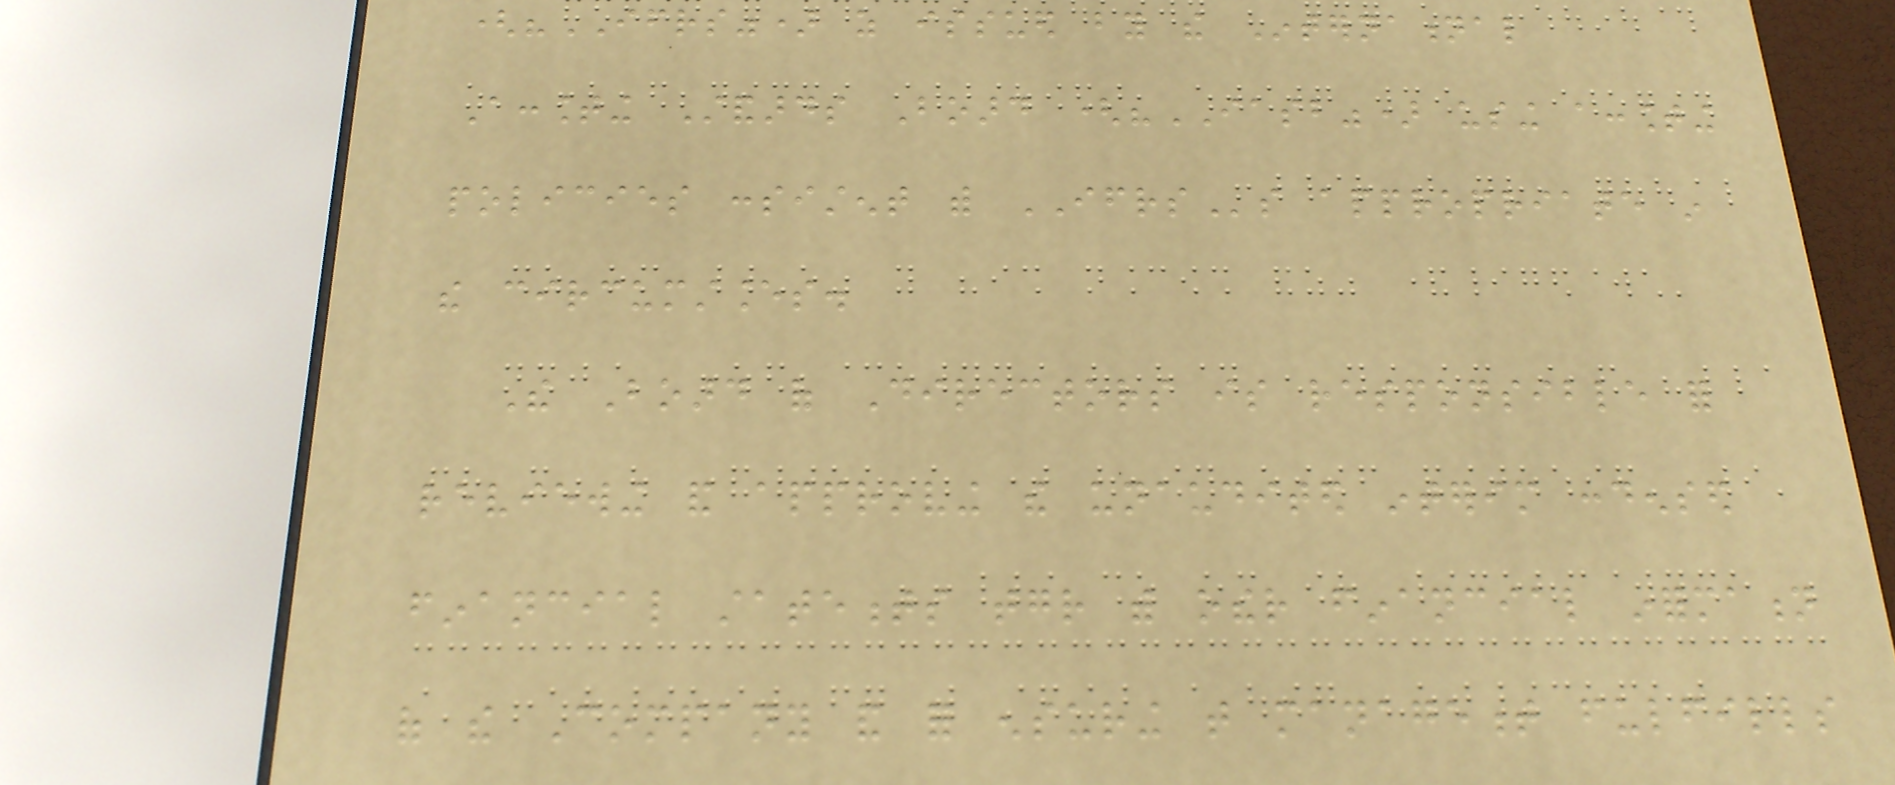("IFRS") as issued by the International
Accounting Standards Board ("IASB") using accounting
policies consistent with IFRSs appropriate in
the circumstances.
The Board of Directors is responsible for
reviewing and approving the unaudited interim condensed
financial statements together with other financial information
of the Company and for ensuring that management fulfills
